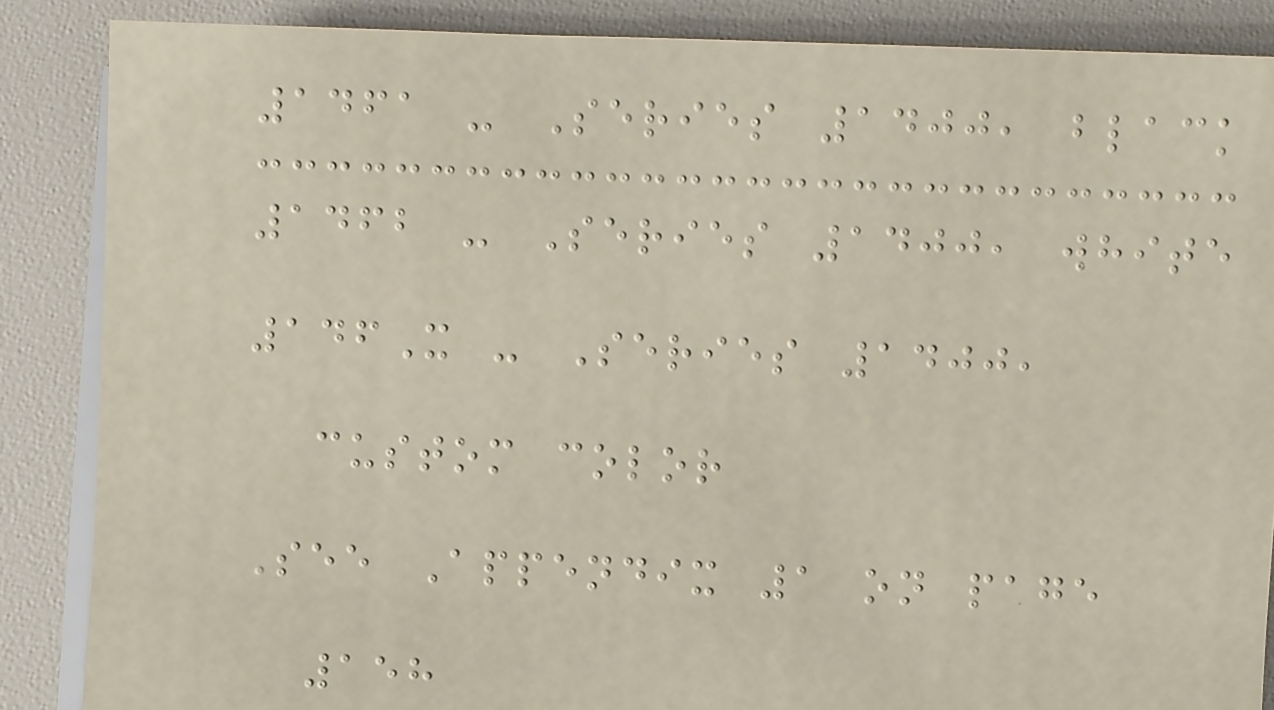1461 - Series 1400, black
1462 - Series 1400, white
146X - Series 1400,
custom color
See Appendix 1 on page
158
